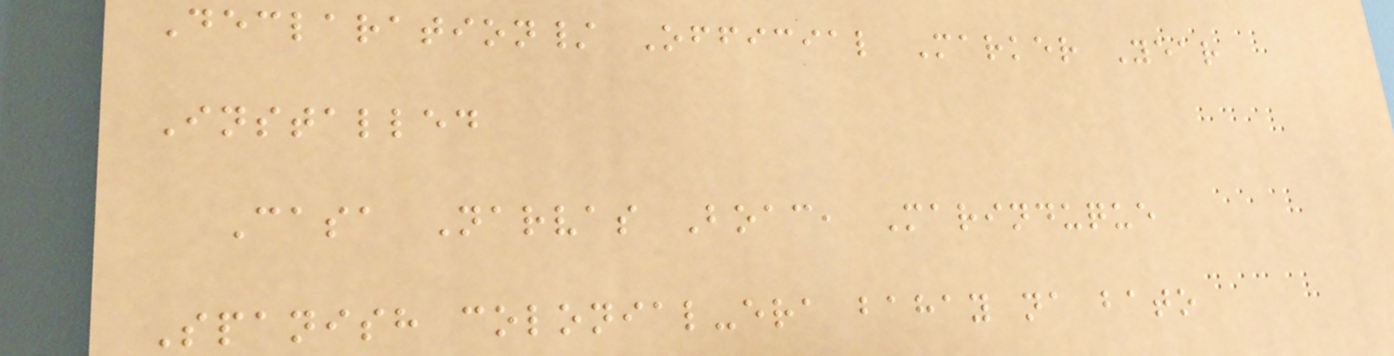Declaration/ Official Marker Year
Installed
Casa Narvas Boac, Marinduque
Spanish colonial-era bahay na bato
